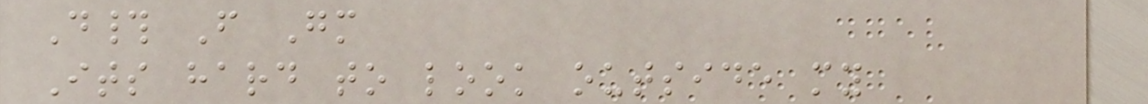D# F Gm
Its hard to look outside my
